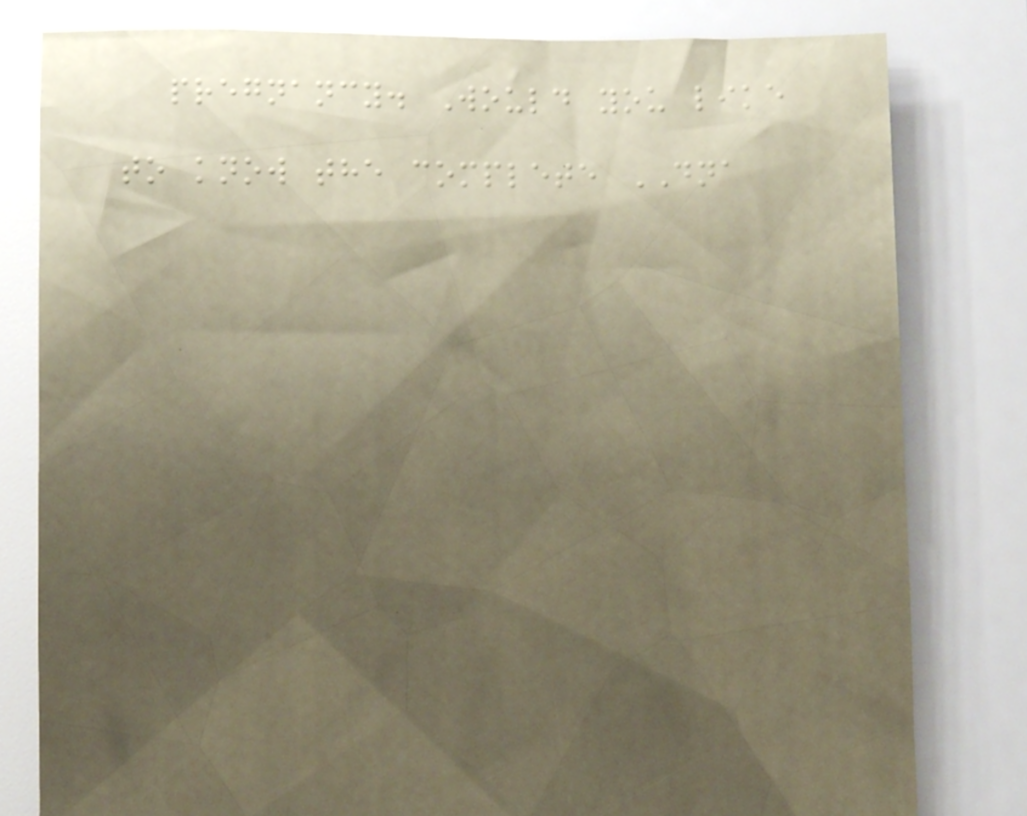pregnancy. Would you like
to know the complete DNA
